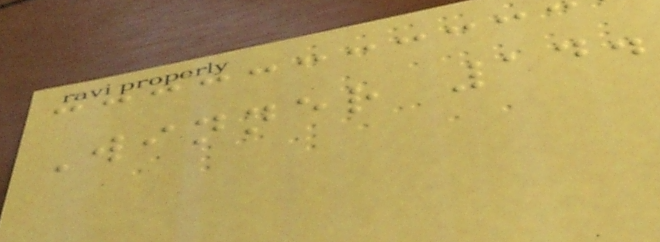Winner 14.
